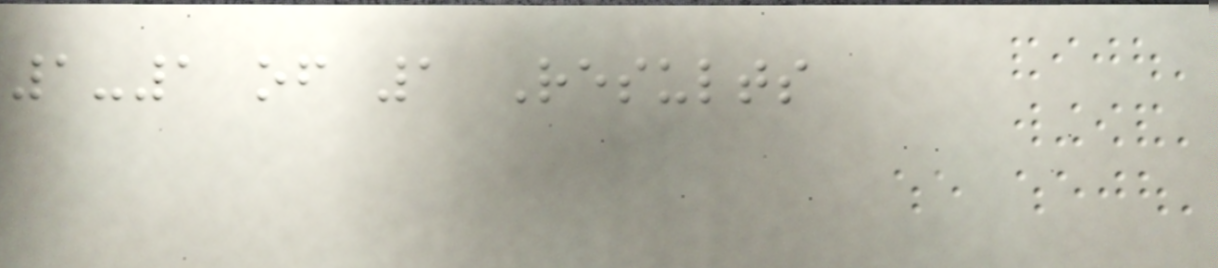1-1 of 1 Results
